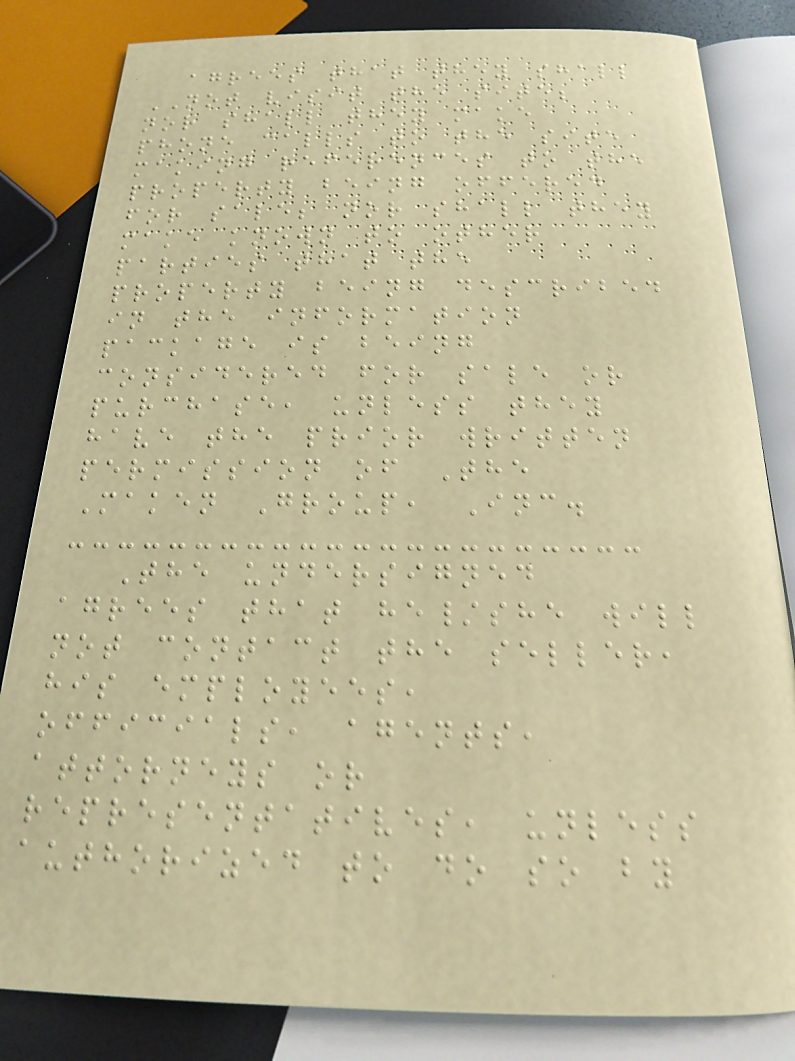agrees that they shall
NOT visit the site;
nor shall they make
phone calls to the site
making references to the
property being offered
for sale; nor shall they
make known to other
parties that the
property being described
in the information
package is being
considered for sale or
purchase, unless they
have the prior written
permission of The
Maken Group, Inc.
The undersigned
agrees that he/she will
not contact the seller,
his employees,
officials, agents,
attorneys or
representatives, unless
authorized to do so by
